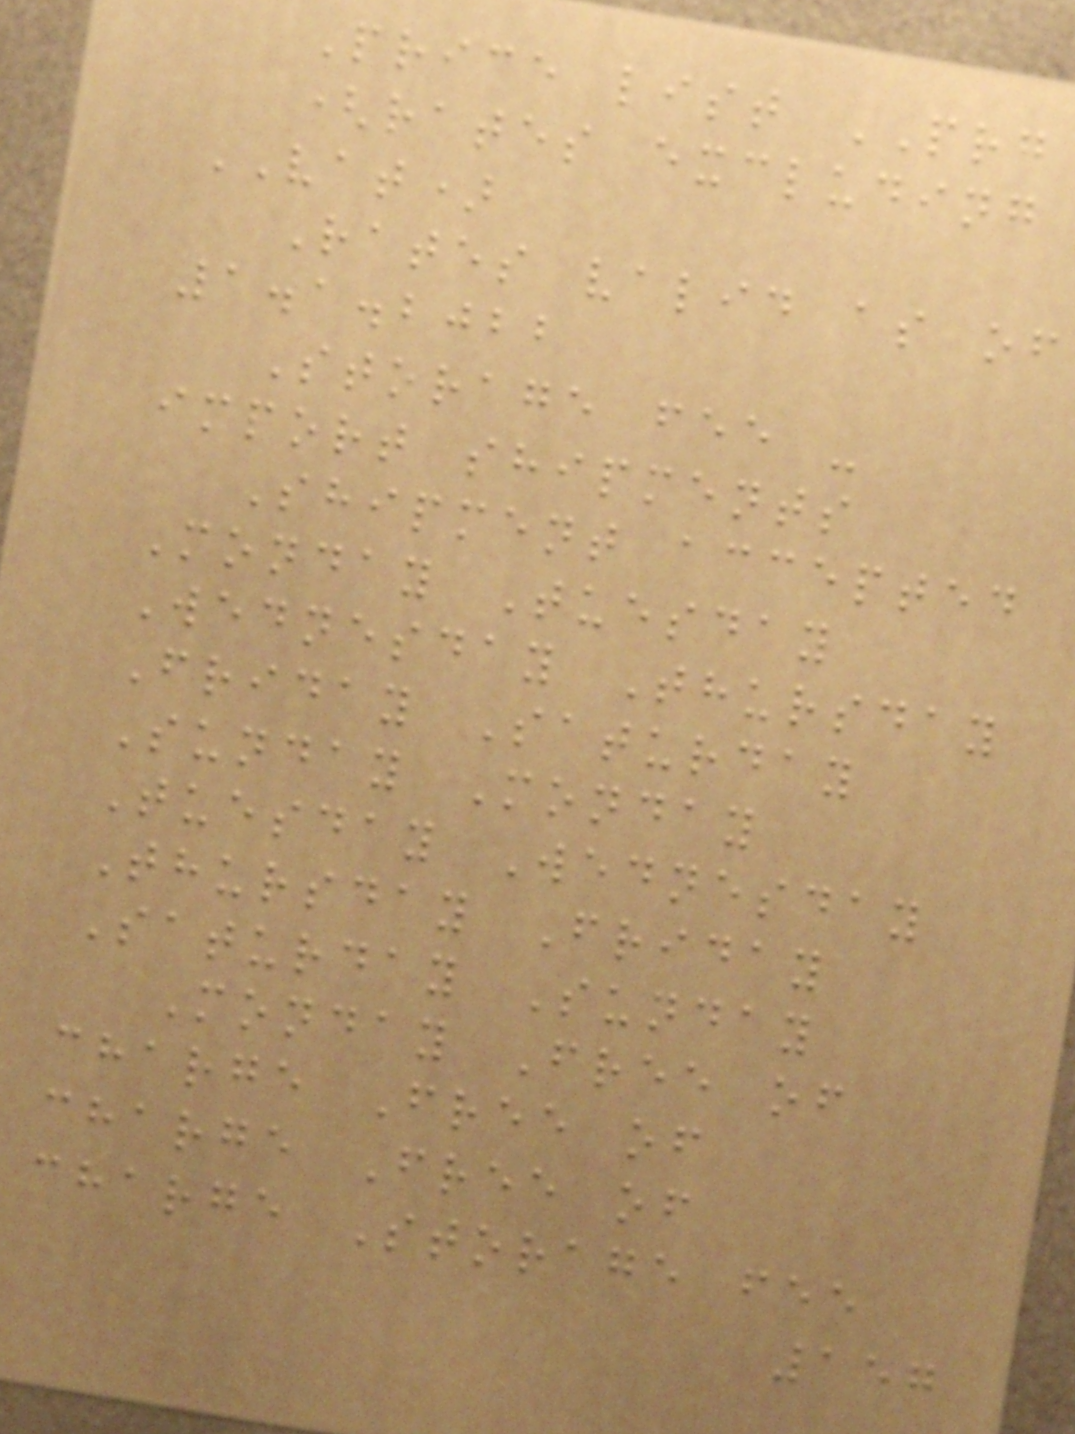Price list PRG
(rates excluding
VAT)
Rates valid as of
1.1.2022
Storage fee -
import shipments
Shipment accepted
Monday Tuesday
Wednesday Thursday
Friday Saturday
Sunday Monday
Tuesday Wednesday
Thursday Friday
Saturday Sunday
Monday Free of
charge Free of
charge Free of
charge Storage fee
157
